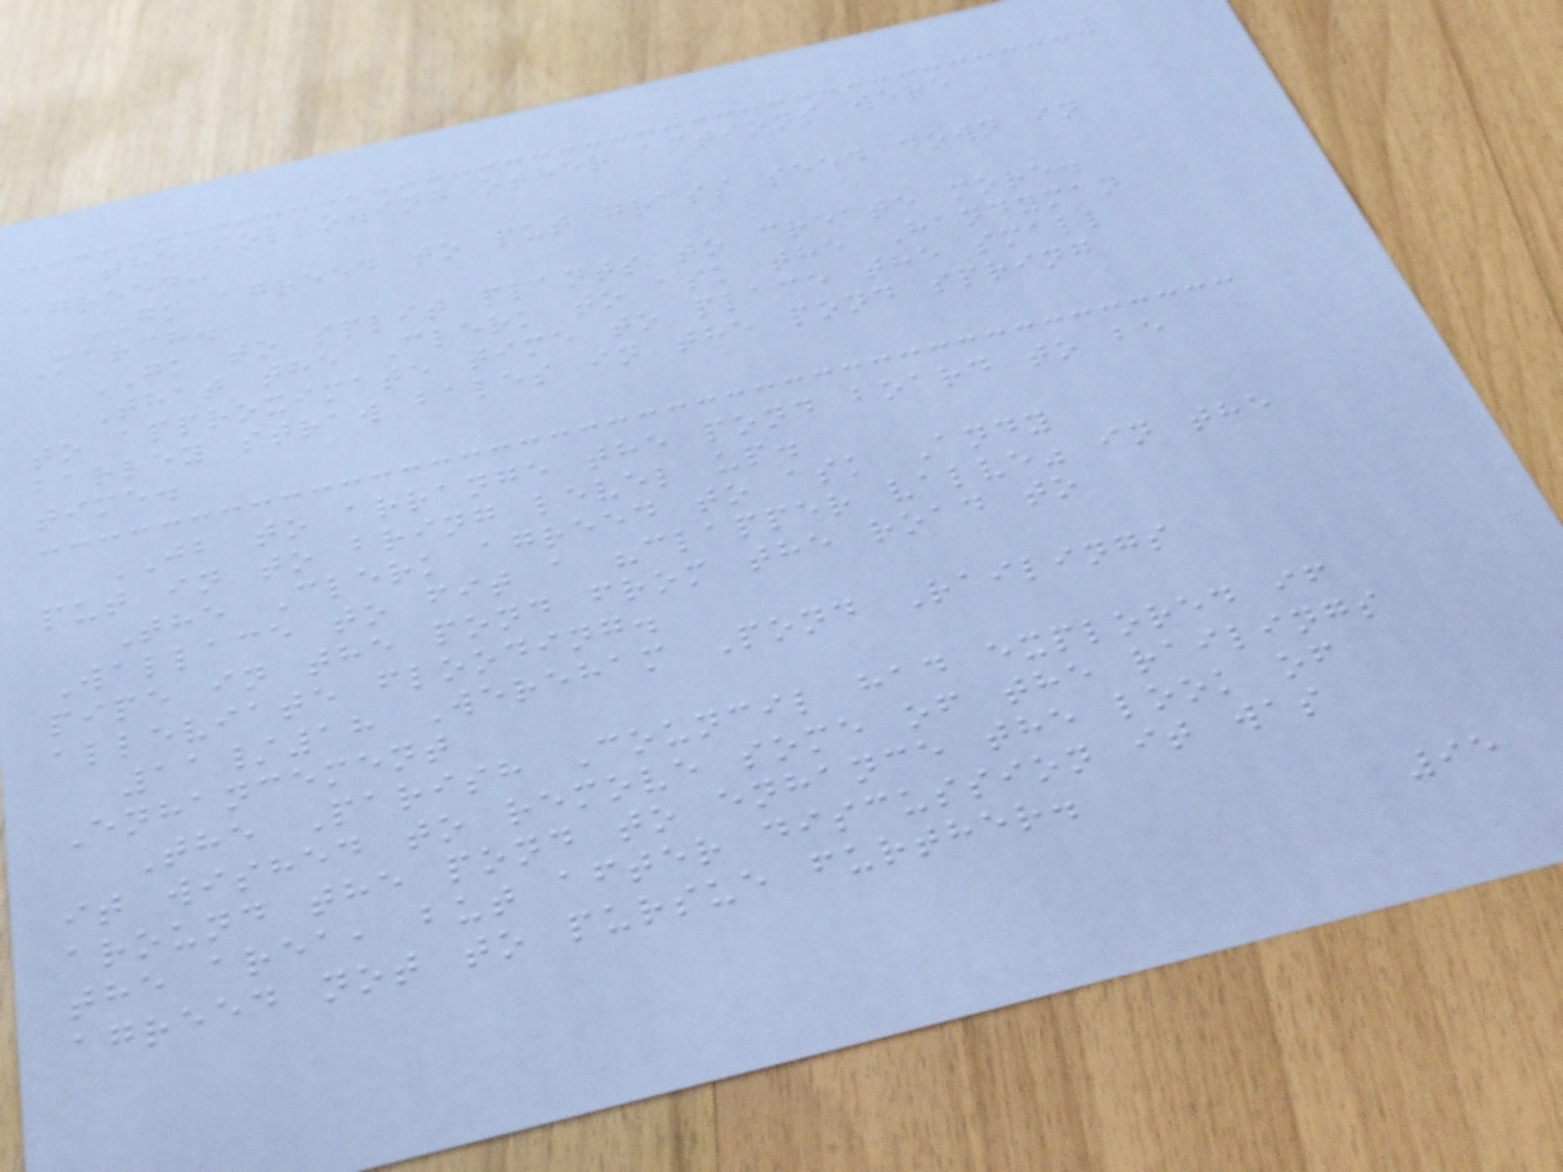The following other actions were
agreed:
GK agreed to put grass seed down in
March.
GK to split plants to create more.
That the Clerk to ask the Handyman
to approximate time to place the small
barley straw bales in the pond spring
time.
JB to arrange the pond board to be
put in to bring level up.
The Clerk agreed to ask Andy
Wallace to fit a "clapper valve" in the
pipe in the pond from the road to
alleviate flooding.
11/18 Wereham Pond Railings
Enhancement
The Parish Council had explored if
it wished to remove some of the railings
around the pond to enhance the look of
the area, but after discussion it was
agreed not to pursue further.
95
